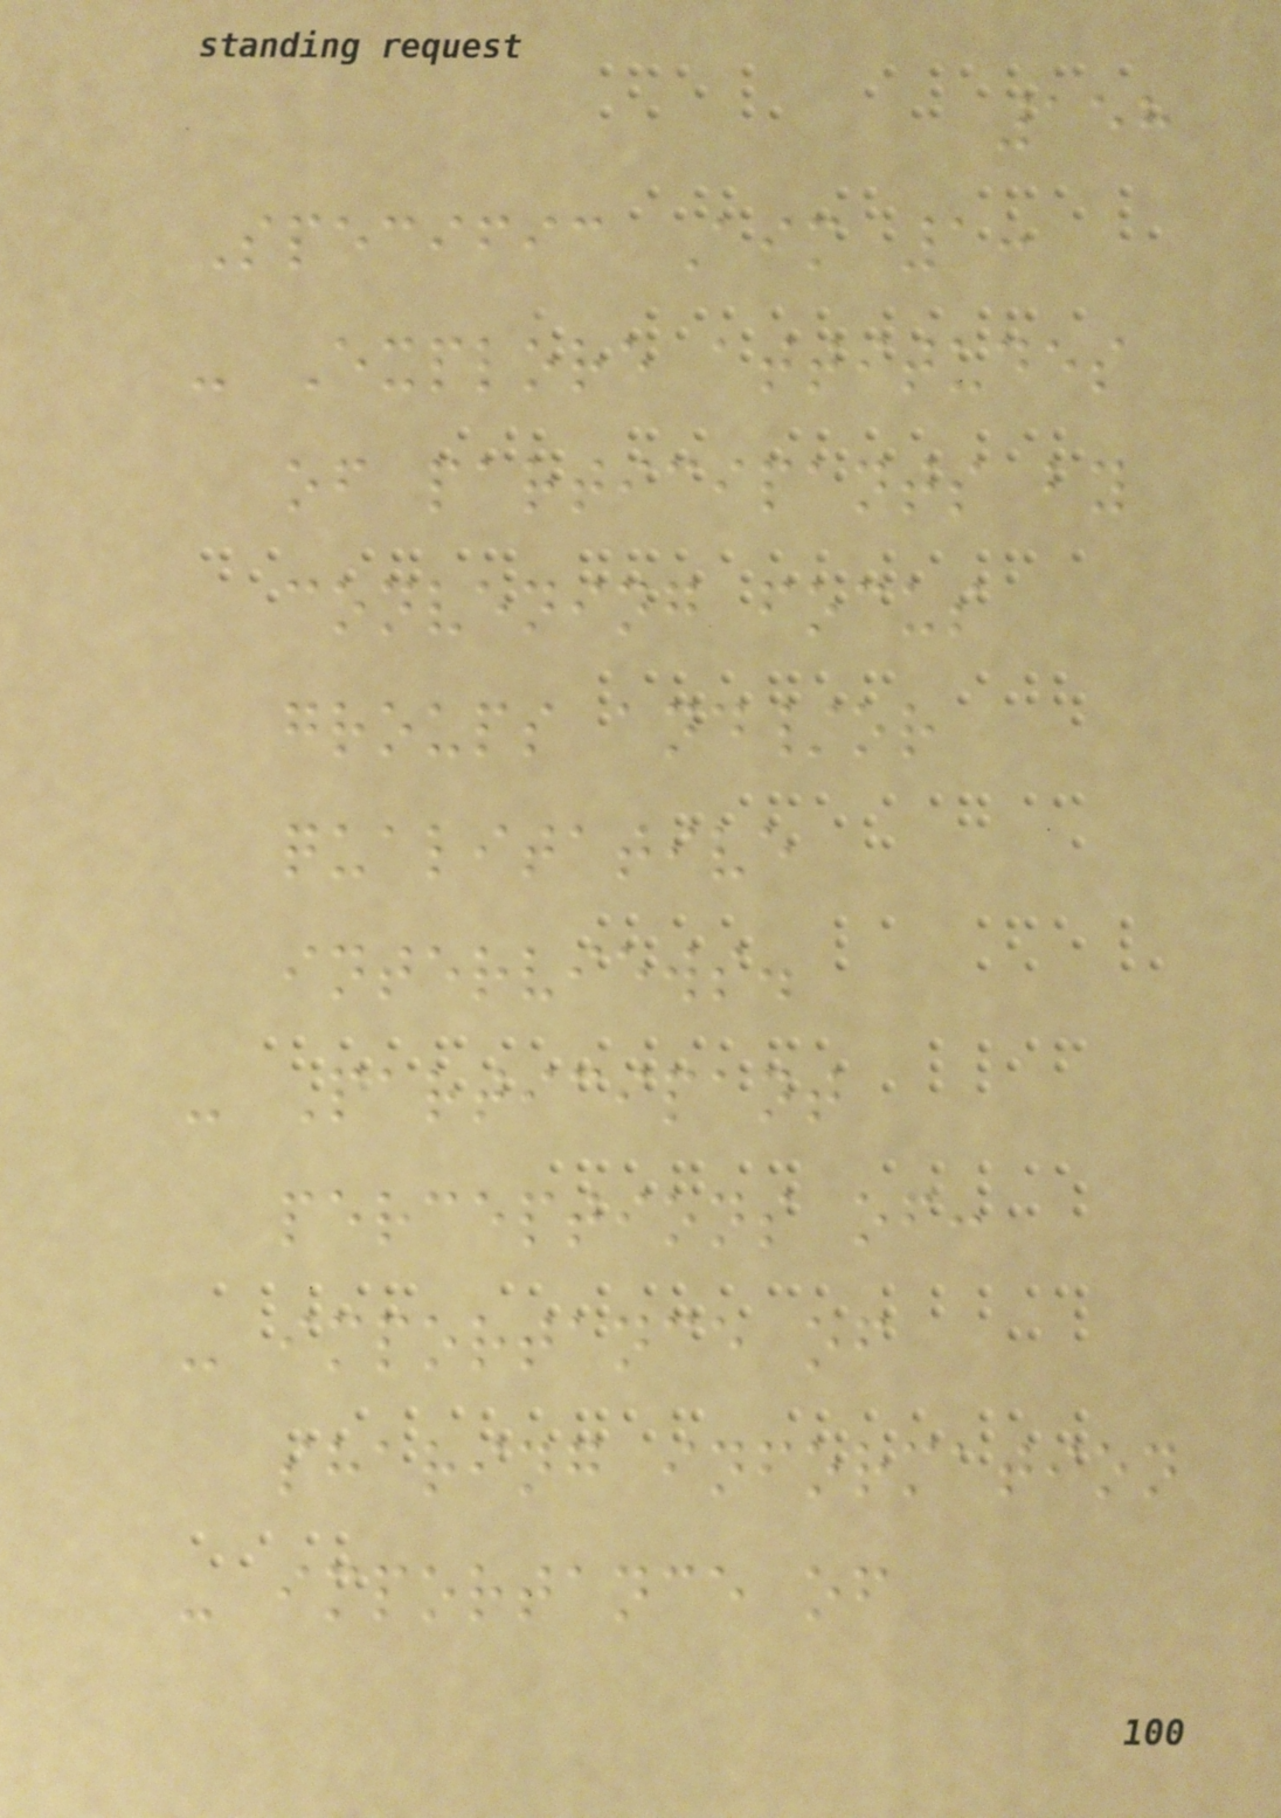158
Specific Aim 1:
- Explore attitudes
of participants by
convening focus
groups and/or
qualitative
interviews.
- Participant
perceptions of:
- importance of
sharing information
- importance of
